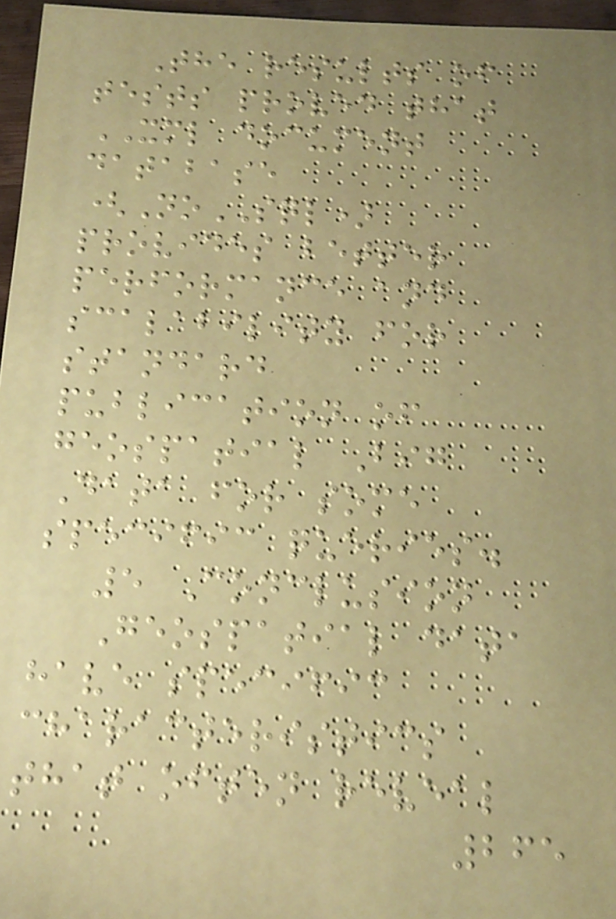The results of
tests proved that
XML document
database
(NoSQL)
provides better
performance and
scalability for
standard
publication of
geospatial Big
Data for some
specific queries.
5 Conclusion
Geospatial data
have specific
characteristics
that often reveal
265
